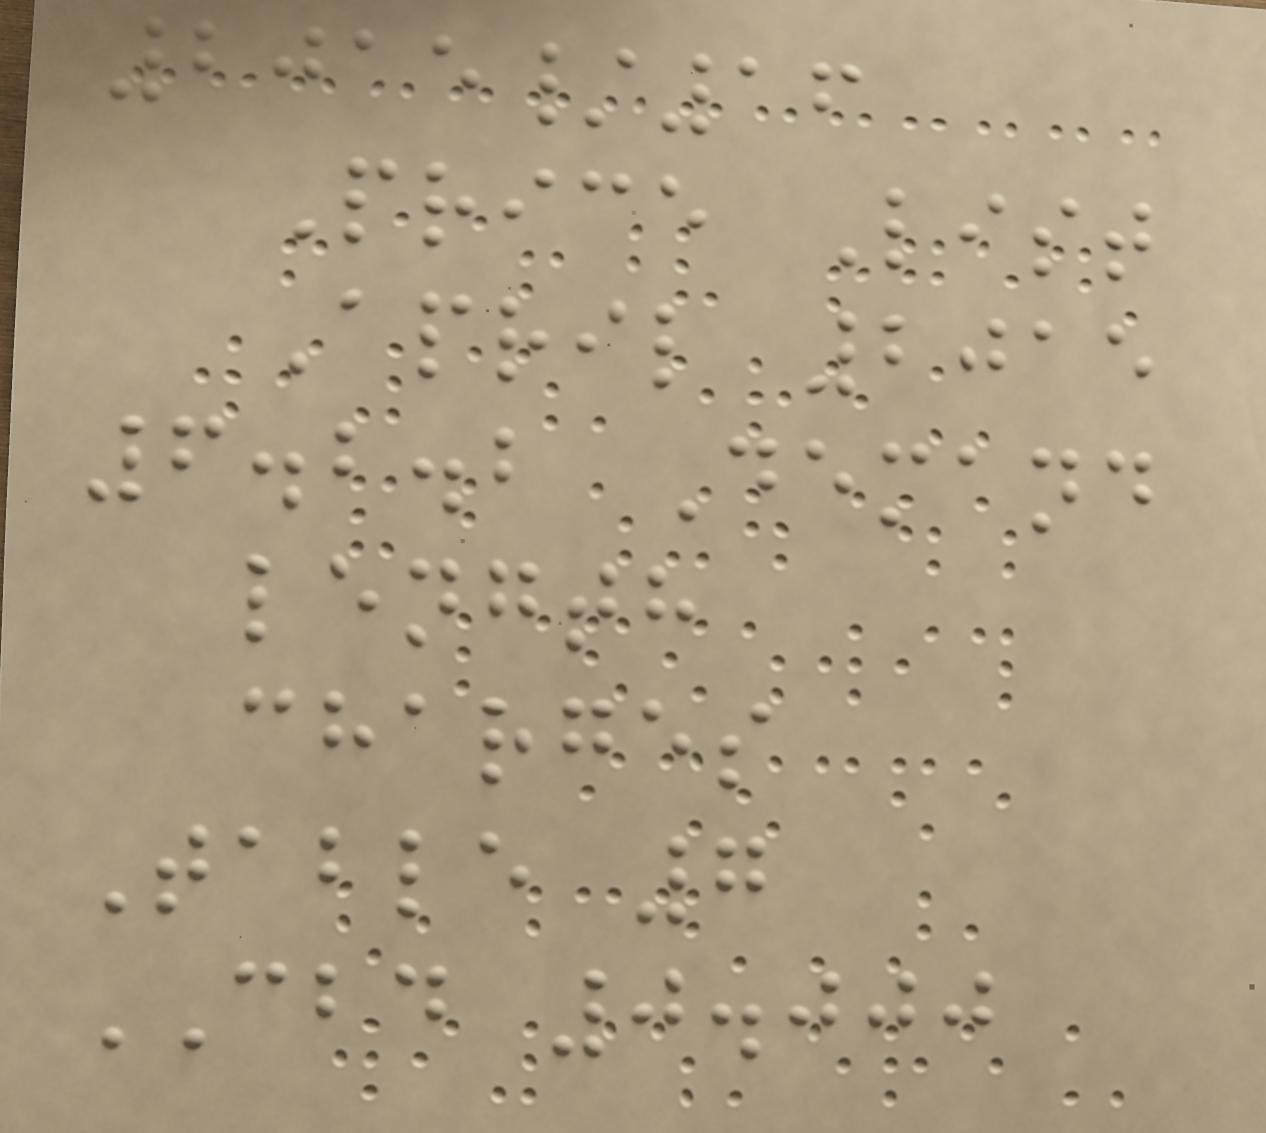2015/16
Price List
April 2015
6.2.2 Demand
length
charges
Table 7
CBD 0.000
